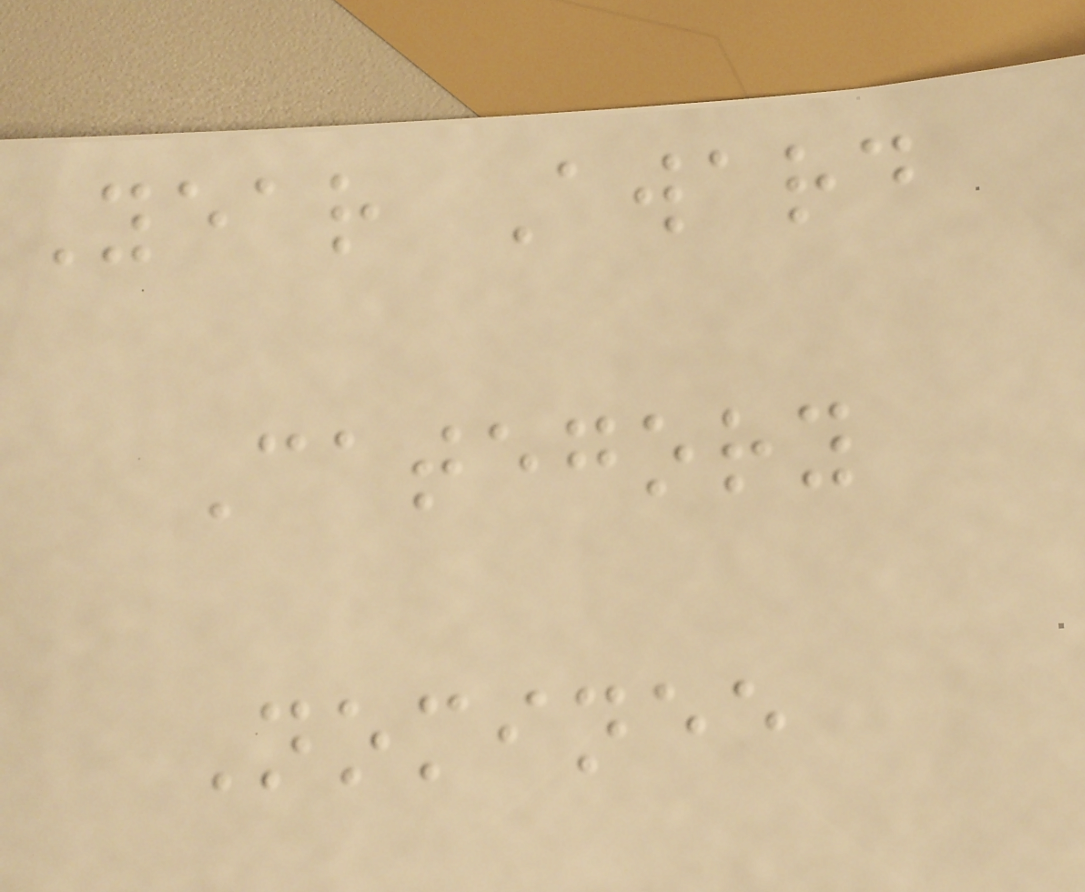Year Award
Category
Nominee
